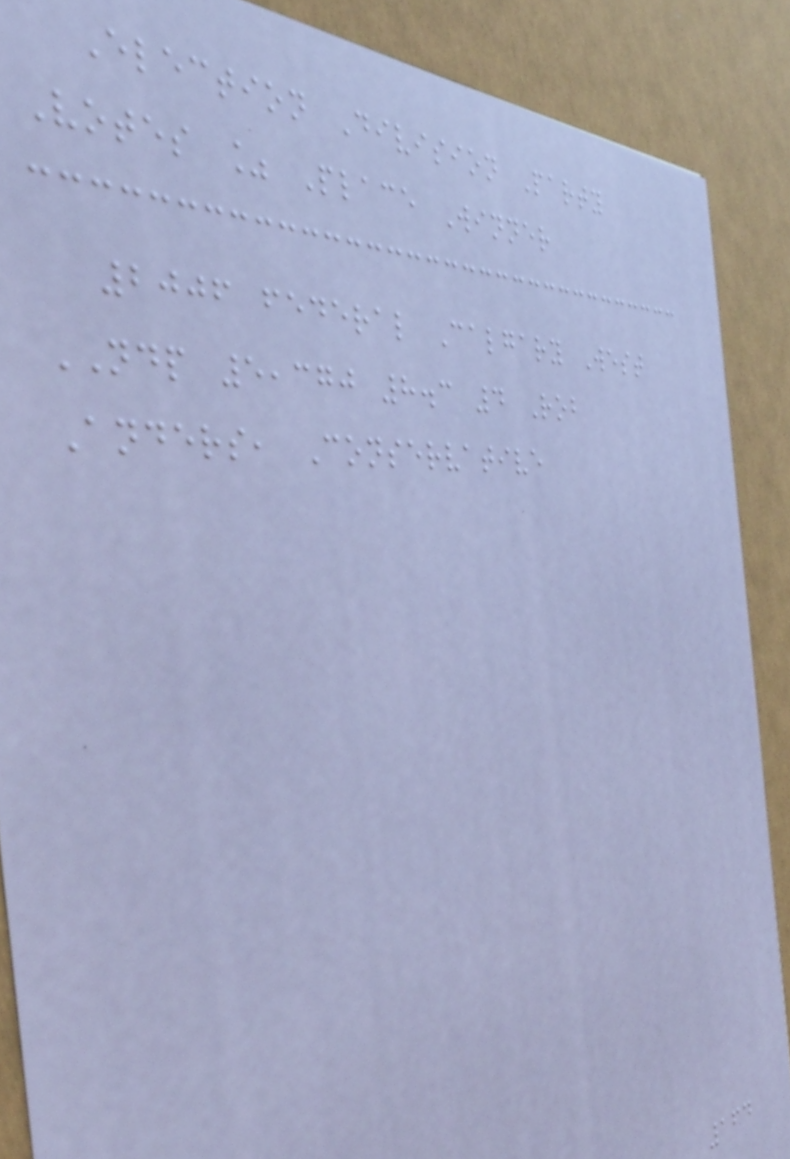Election Division Party
Votes % Place Winner
2006 federal Calgary West
NDP 5,370 8.3 4 Rob
Anders, Conservative
164
